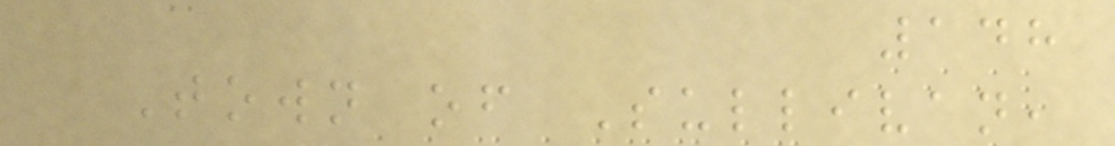148
Town of Sullivan,
